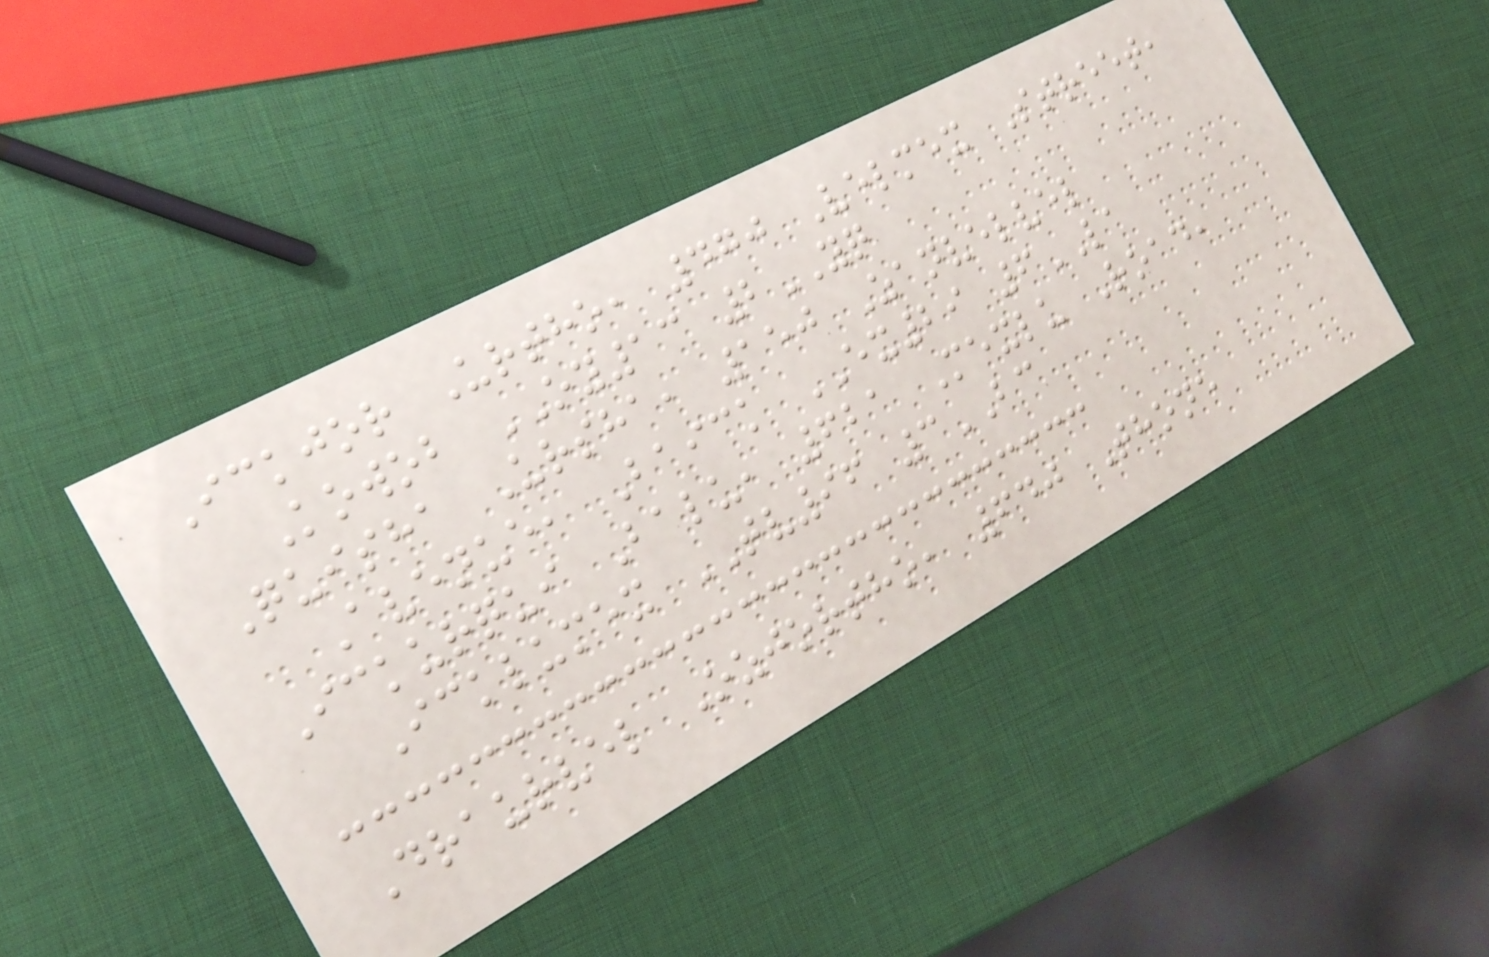Ickjor Urtho, 470 Velmex Street,
Kowob OY13 2YQ
Quisha Ursha, 150 Zanvelvel
Avenue, Baick EX29 6LA
Ickurqui Balu, 621 Mexlu Road,
Icklumex TV96 3BC
Draurvel Ozjortho, 640 Thone
